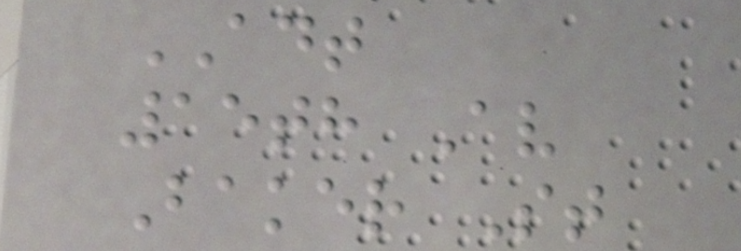ADT
15th Av
Baker St
